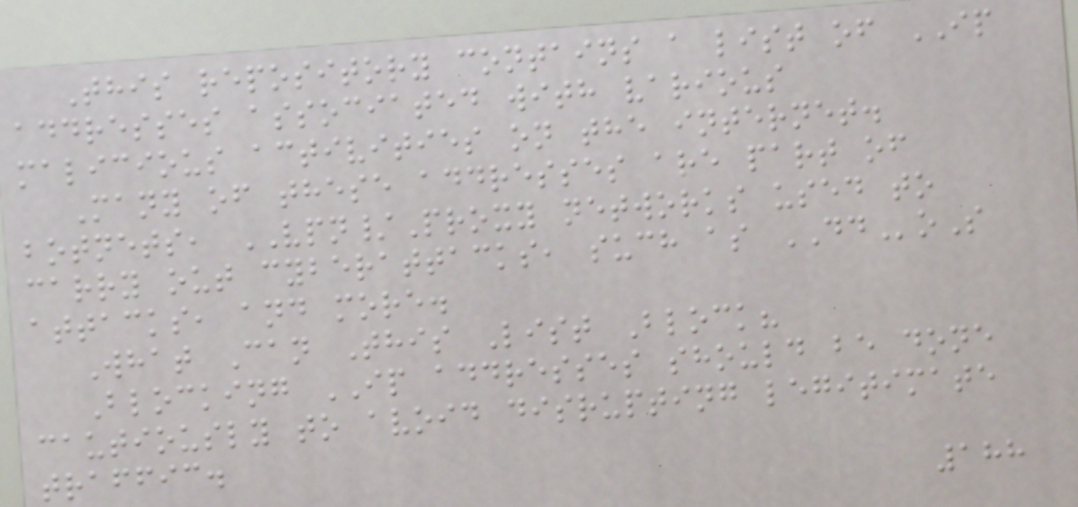This repository contains a list of IP
addresses associated with various
malicious activities on the internet.
Many of these addresses are part of
botnets, VPN/Proxy networks used to
carry out cyberattacks, such as DDoS
attacks, and more.
What Can This List Block?
Blocking IP addresses should be done
cautiously to avoid disrupting legitimate
traffic.
188
